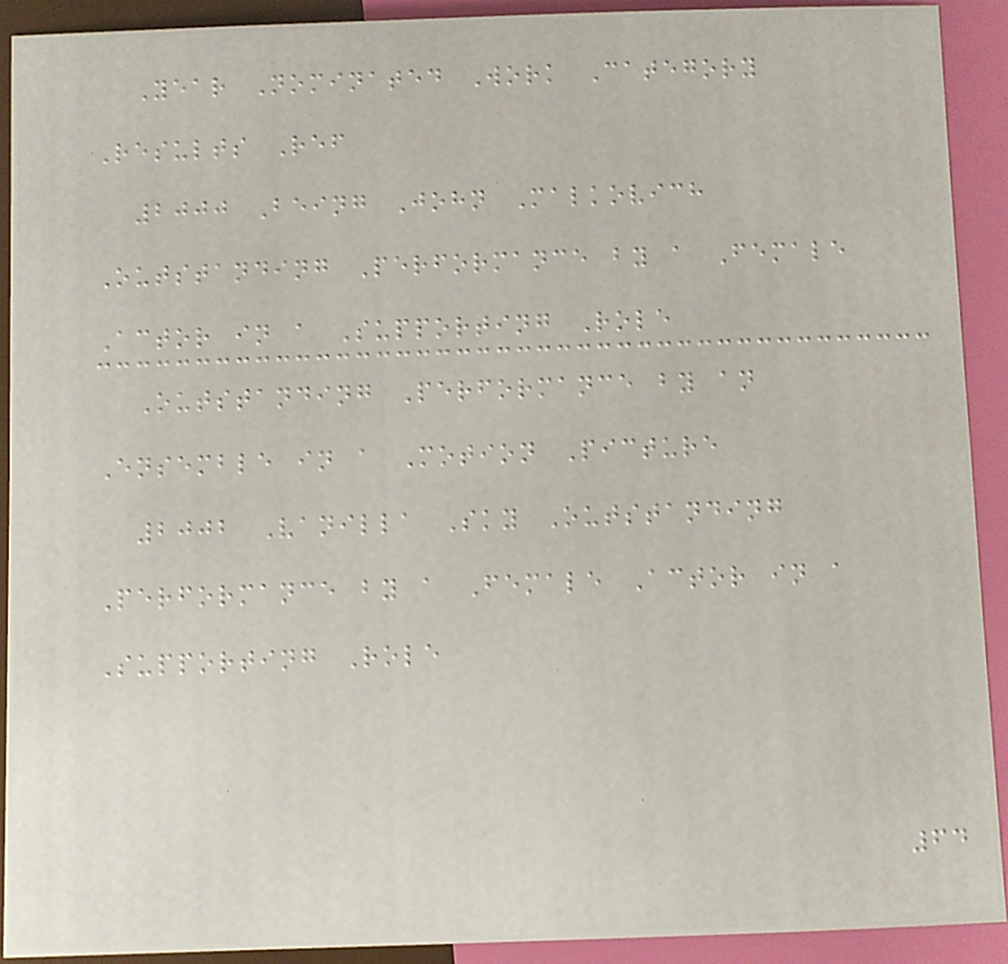Year Nominated Work Category
Results Ref
2000 Being John Malkovich
Outstanding Performance by a Female
Actor in a Supporting Role
Outstanding Performance by an
Ensemble in a Motion Picture
2002 Vanilla Sky Outstanding
Performance by a Female Actor in a
Supporting Role
64
